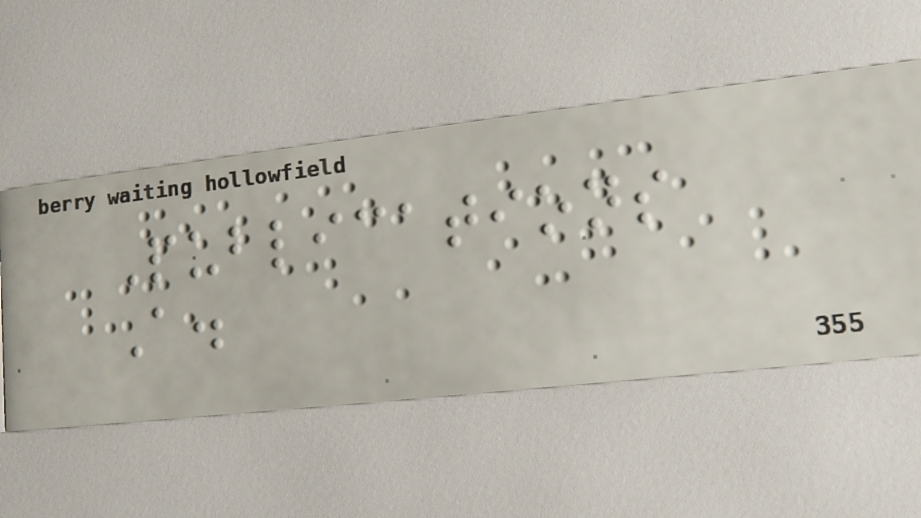Publications
A.
